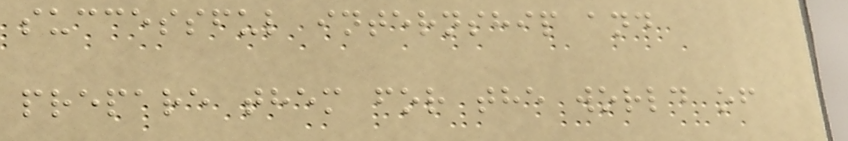successful internship and
prepare them for the world of
